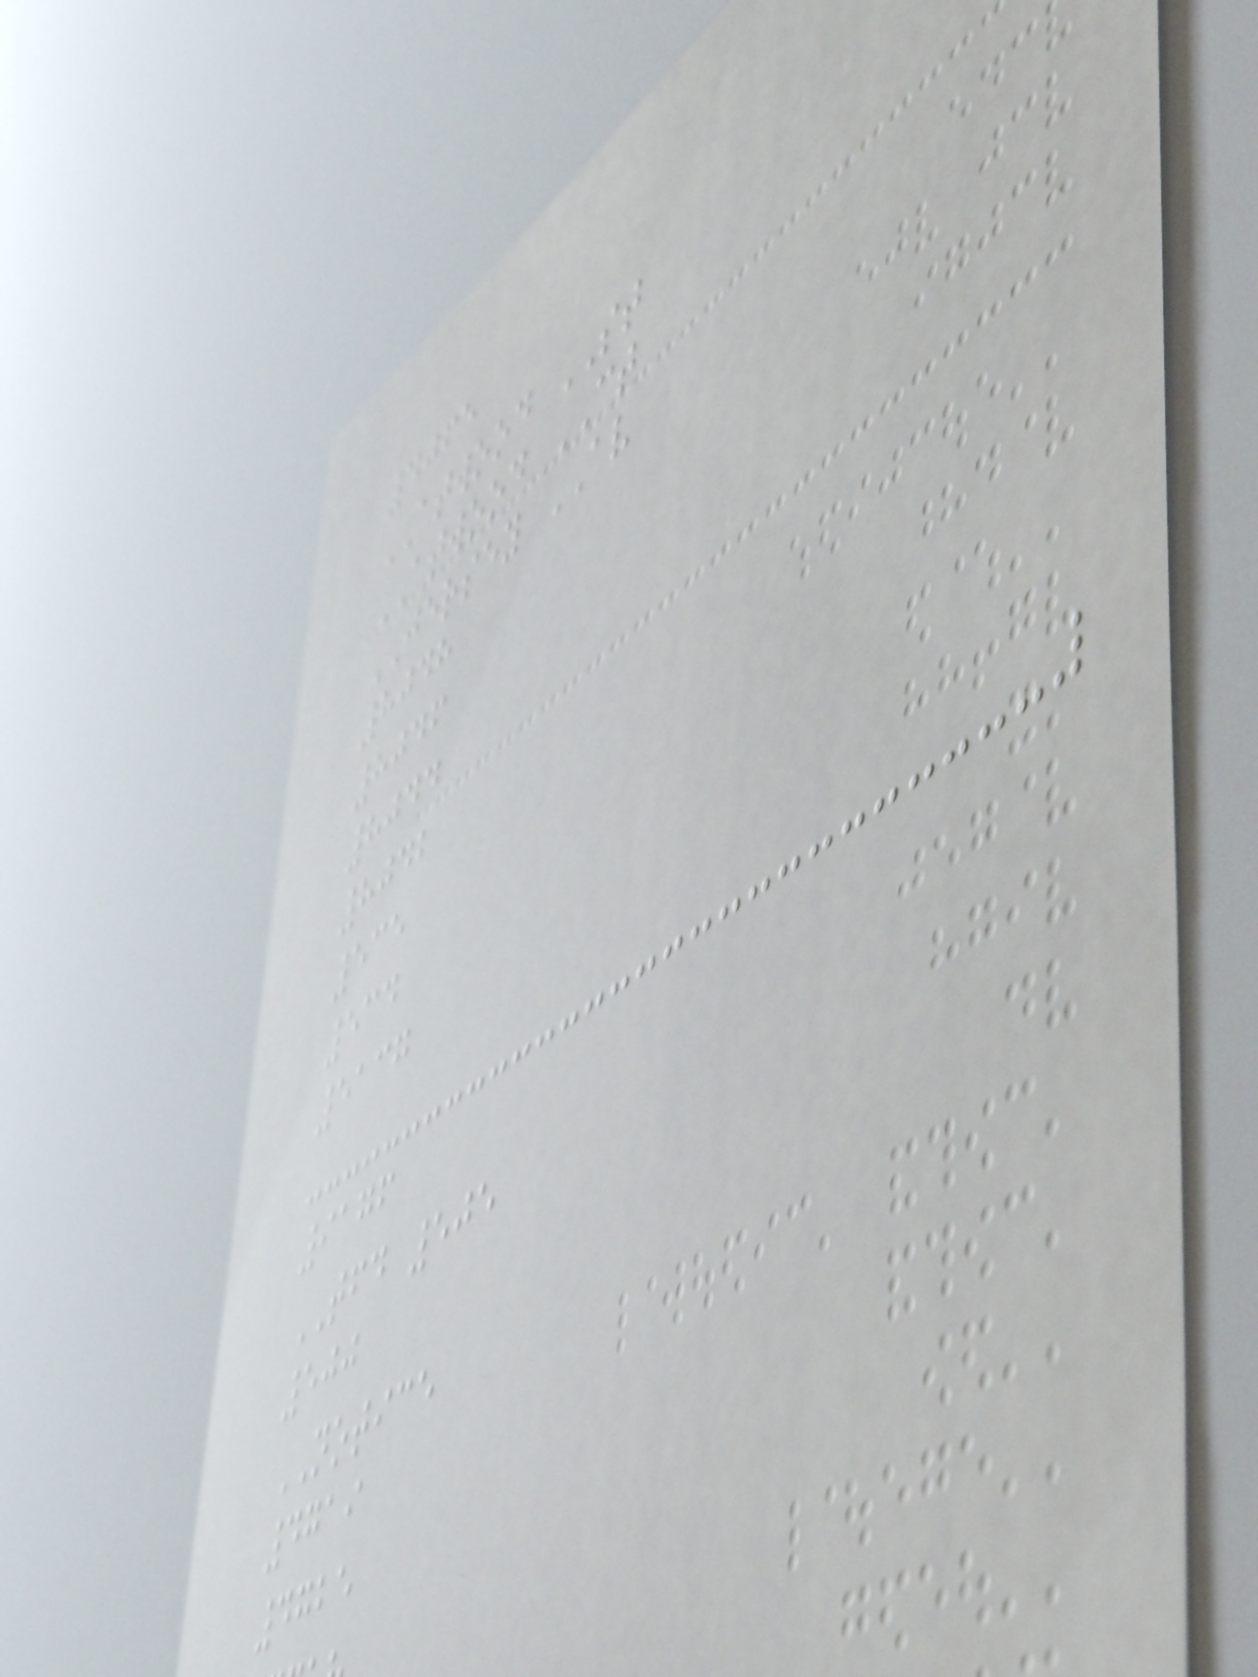4065
ATWOOD ST
ATWOOD CT
JERSEY AV
8048
8046
8044
8042
535
534
5137
9176
TFD 505
500
NOTICE
4719
4725
